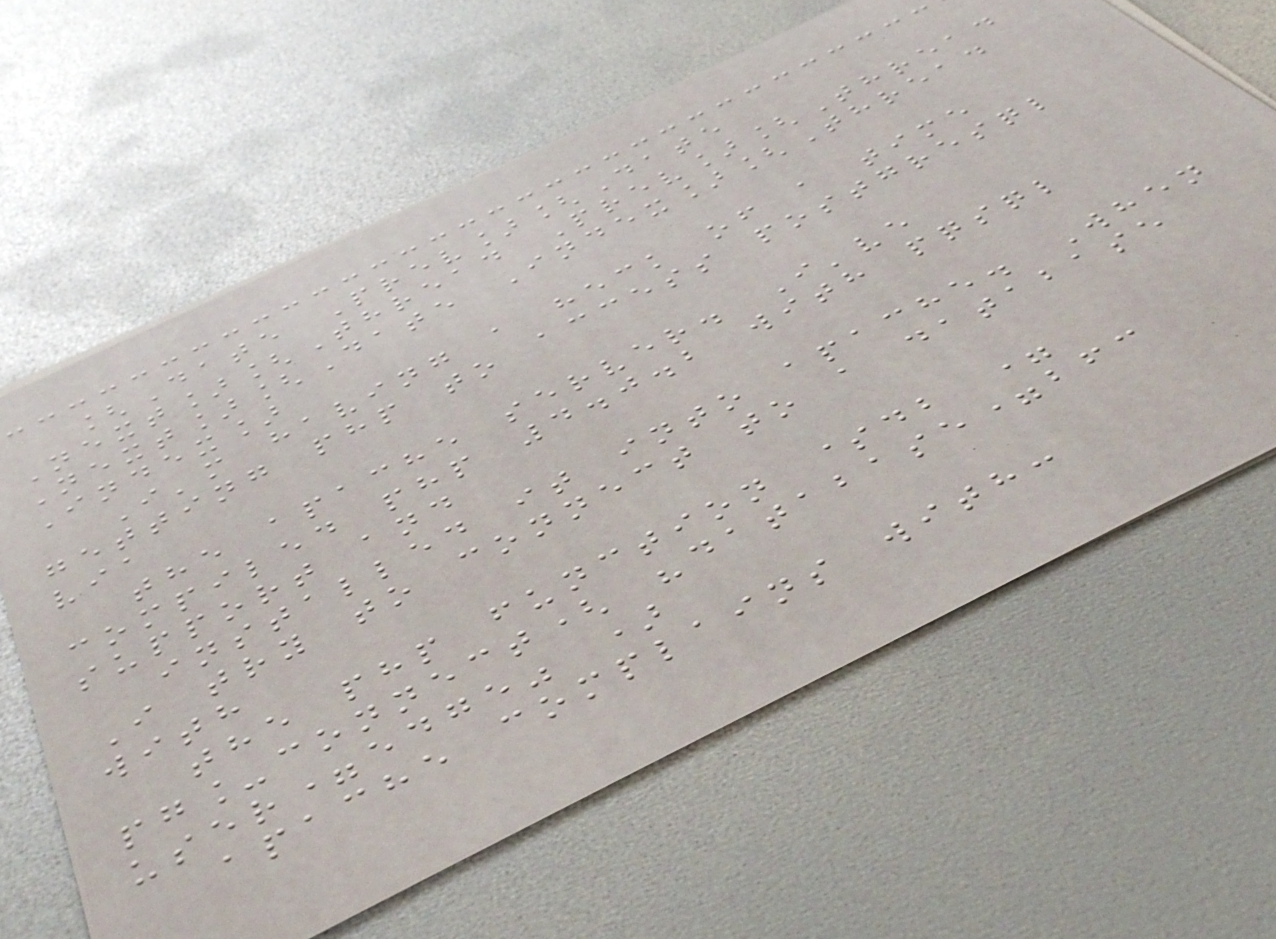[Date Prev][Date
Next][Thread Prev][Thread
Next][Date Index][Thread
Index]
I'm having a heck of a time
getting php to access postgresql
via
the apache server. I've
compiled php 4.0.2 with pqsql
support and
installed it into apache. When
I try to connect to a database
with
the php function $db =
pg_connect( "database=bfc
user=edge" )
apache complains with:
